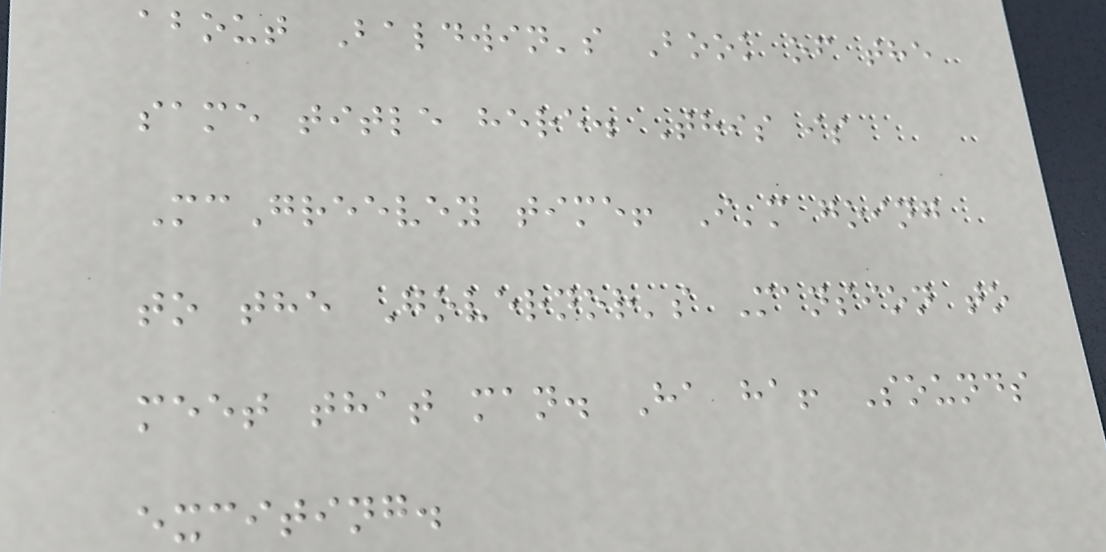about Baldwin's Book of the
same title here. This is
McGreevey time! I'm going
to the Governor's Mansion to
meet that man. Ha ha! Sounds
exciting.
